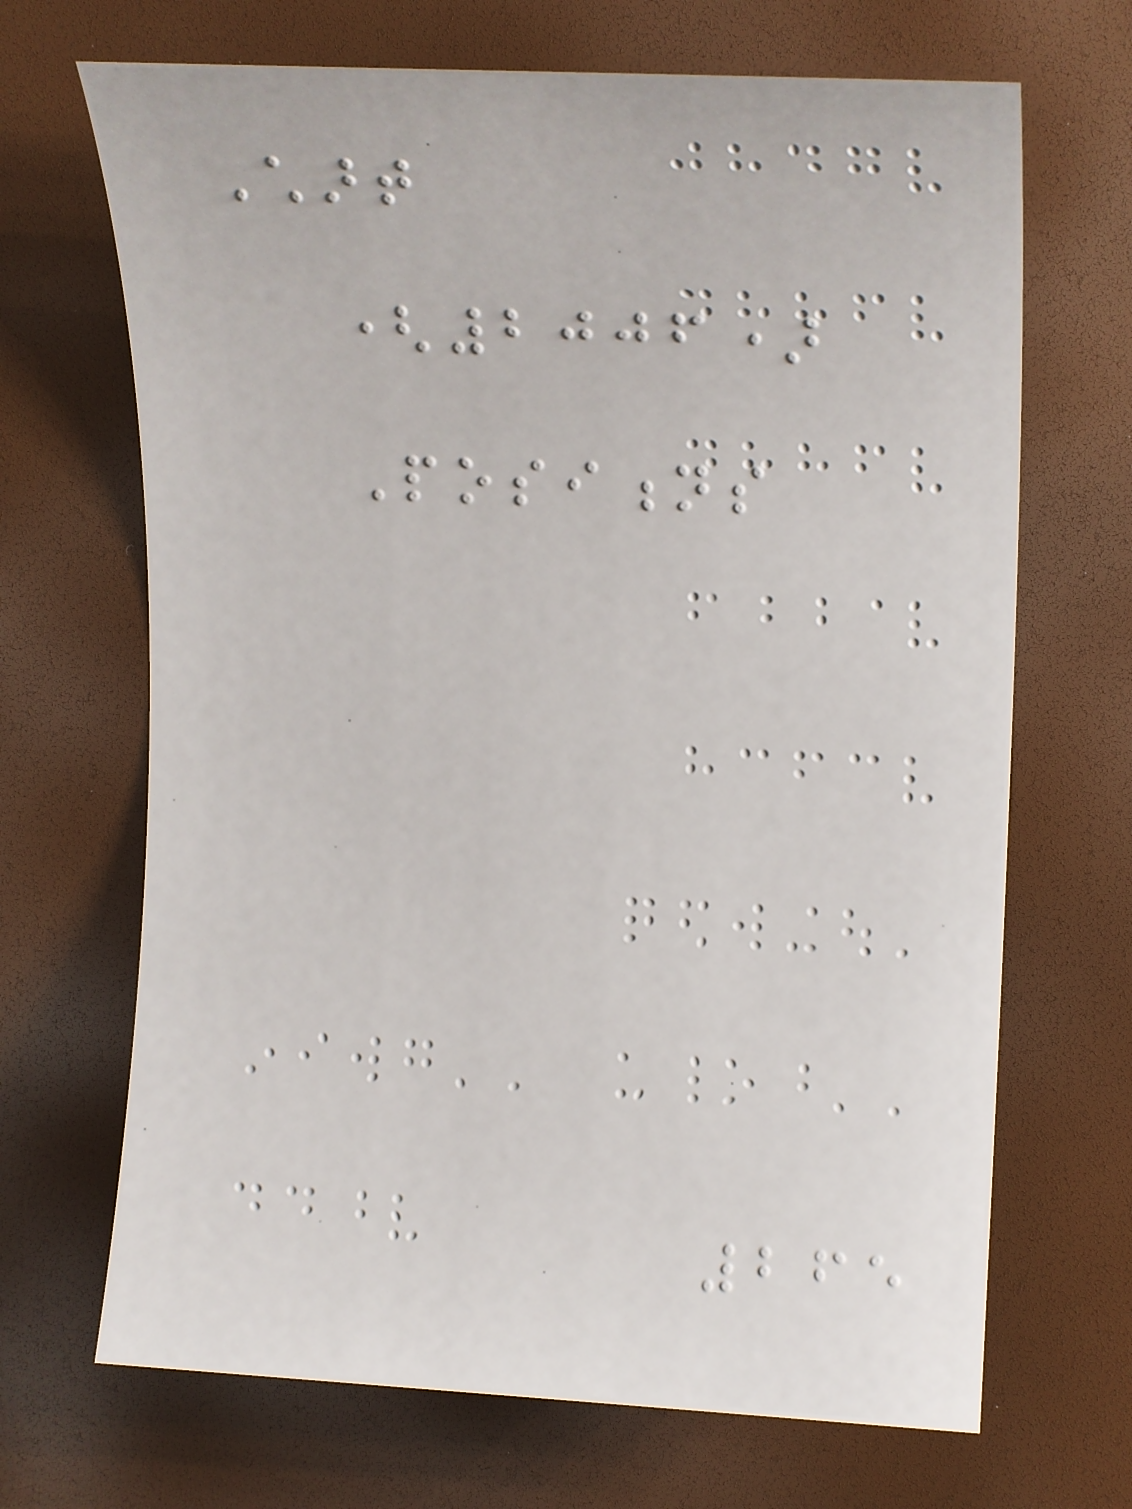Chart
(2006)
Positions
265
